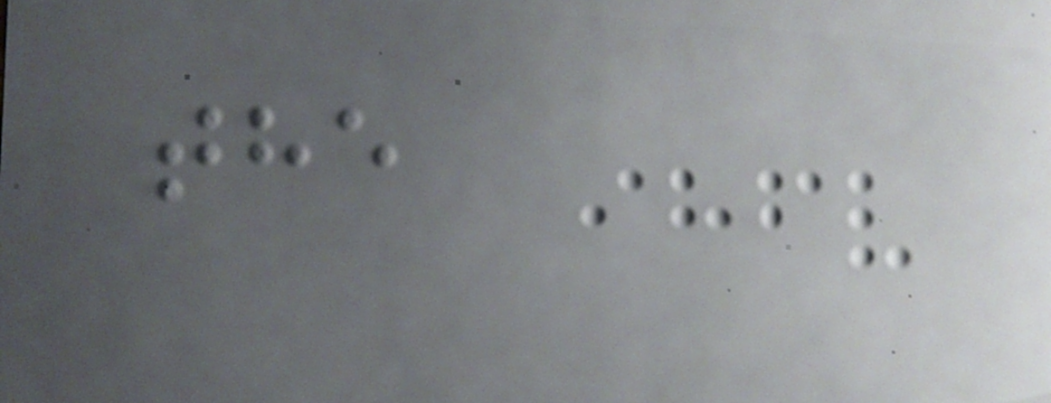the
